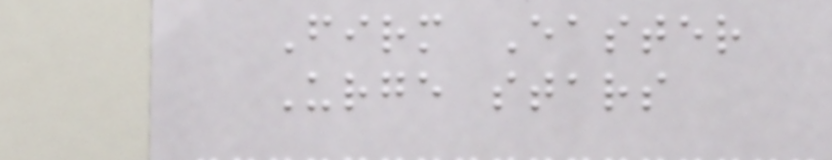Firm Easter
Urge stars
